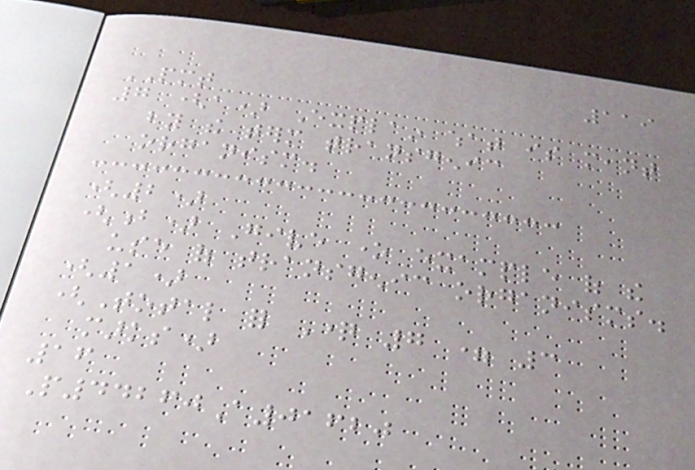119
PMT
7 (a) Explain what is meant
by the term transgenic
organism.
(2)
(b) Give one example of the
use of transgenic organisms.
(1)
(Total for Question 7 = 3
marks)
16
P44260A01620
